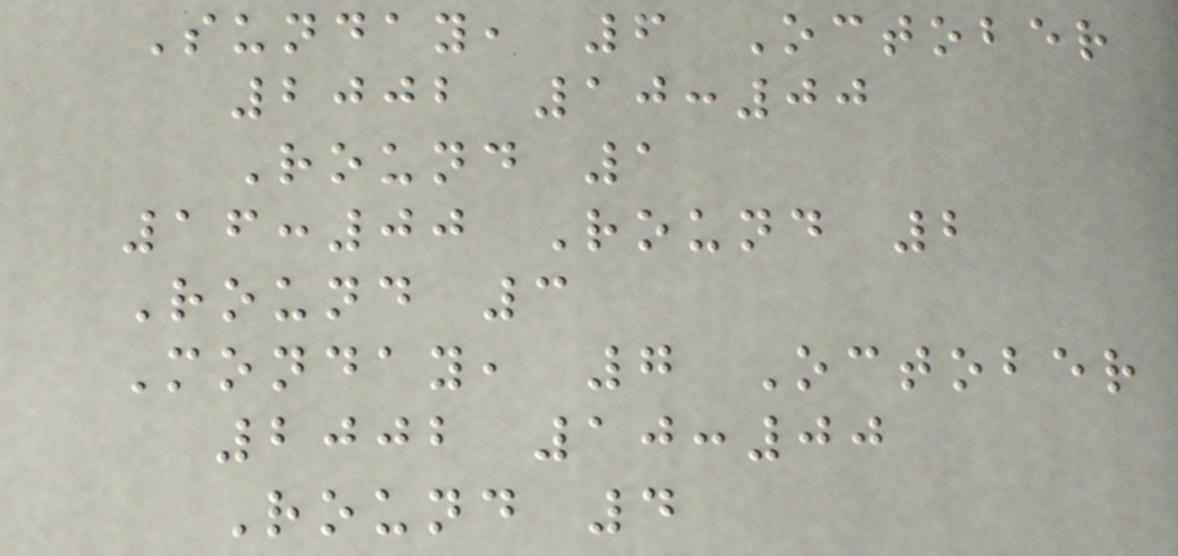Sunday, 6 October
2002 10:00
Round 1
16:00 Round 2
Round 3
Monday, 7 October
2002 10:00
Round 4
